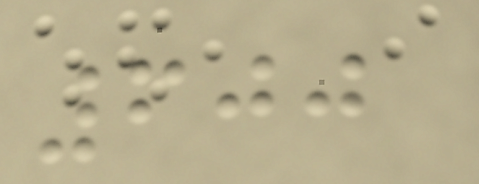600
